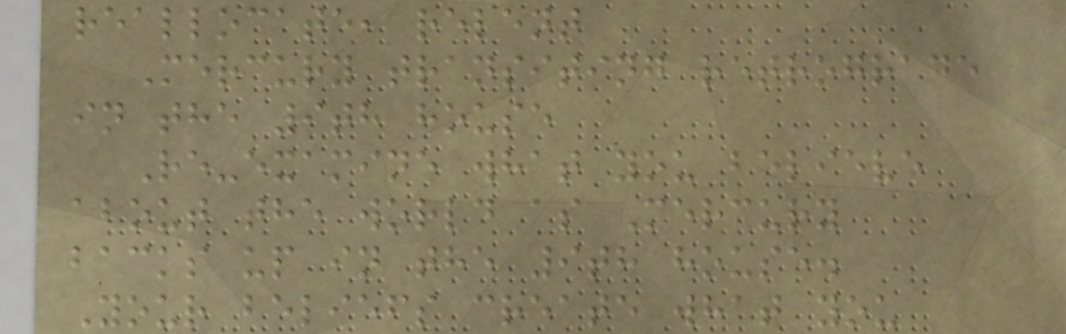reallocate, relent
Mercury transiting retrograde
in the 9th house
Re-examine what you believe
about the world as Mercury
backs up in the 9th house.
Your beliefs create what you
